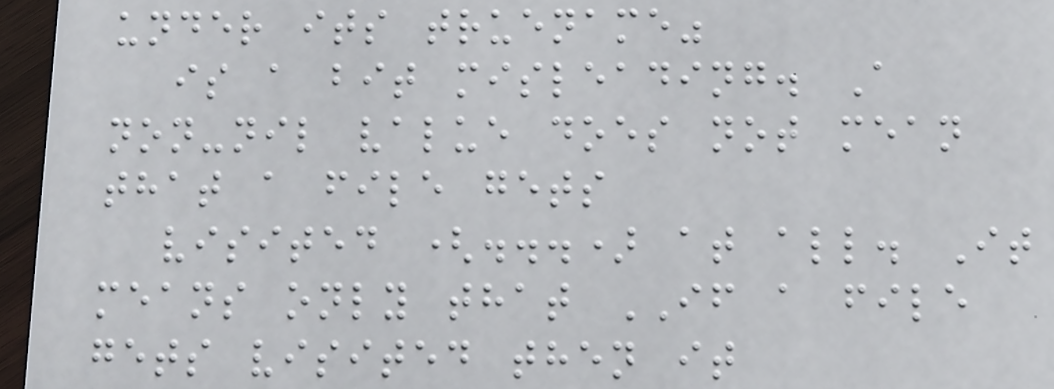under its truename"
is a bit misleading. A
non-nil value does not mean
that a file gets
visited (...) at all. It
means only that IF a file
gets visited then it
